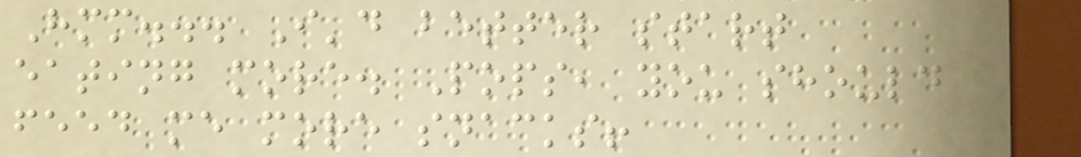Hmm... I'd better start
eating more. Pops, you should
feed me more snacks!
